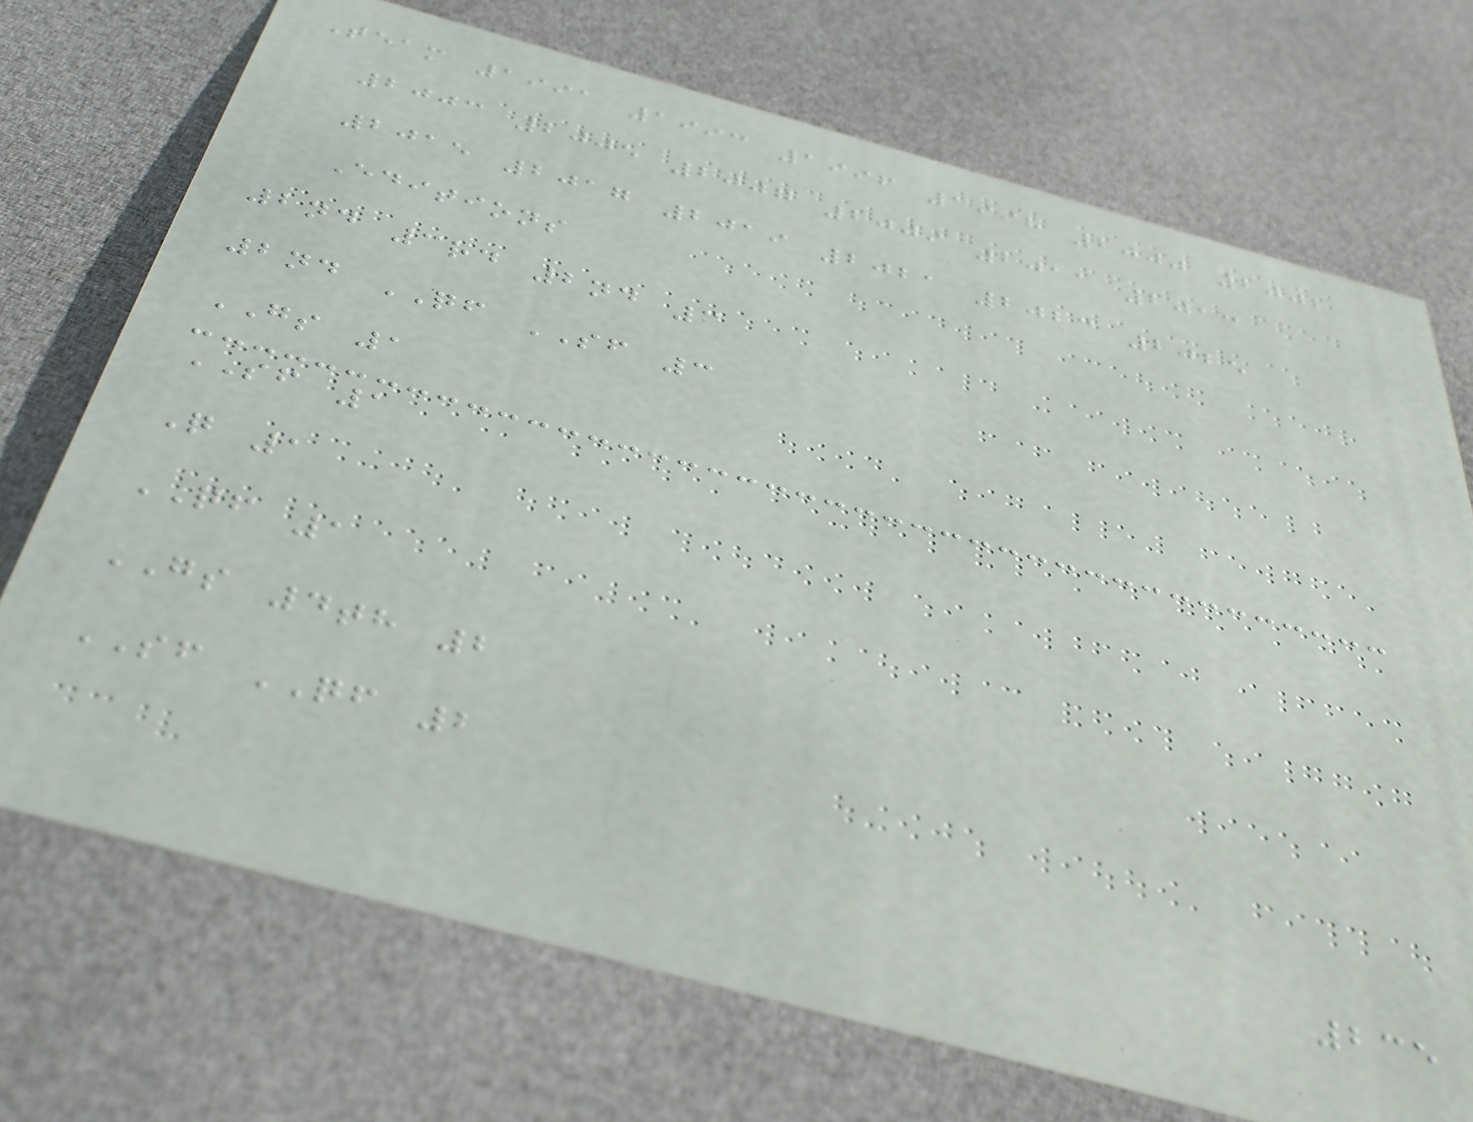Team 1991 1993 1996 1998 2000 2002
2003 2005 2007 2009 2011 2013
2015 2017 2019 2021 2023 2025
Editions
2nd 3rd 2nd 3
2nd QF SF 3
GS 1
SF 1
Q 1
QF 1
GS 4th 2
SF QF 2
235
